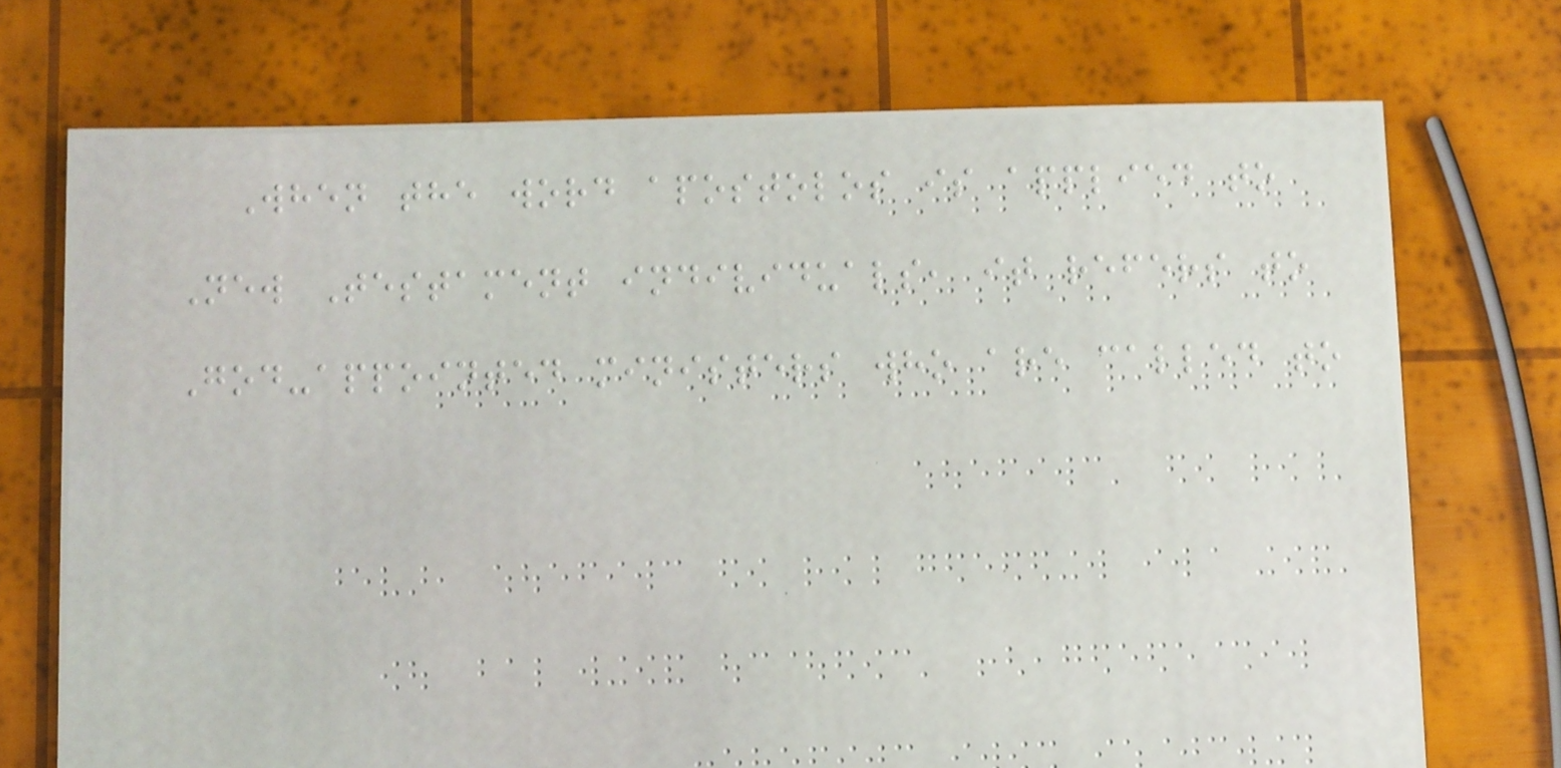When the word apostolos is applied to
New Testament individuals, it refers to
God-appointed ministers who are called to
